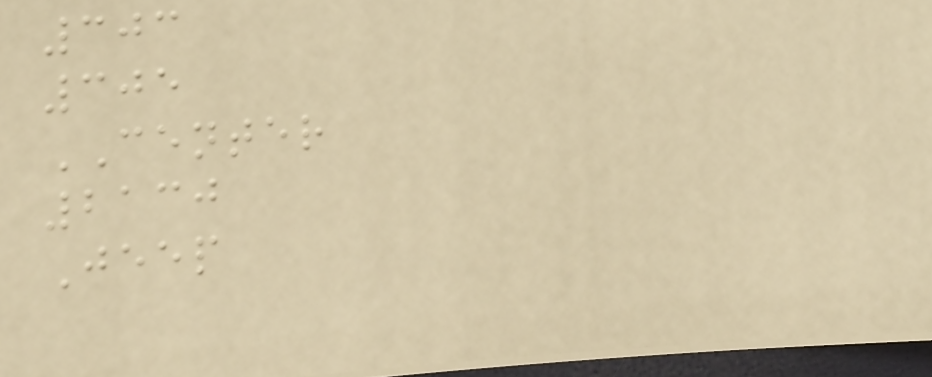303
305
CENTER
2130
Jeep
